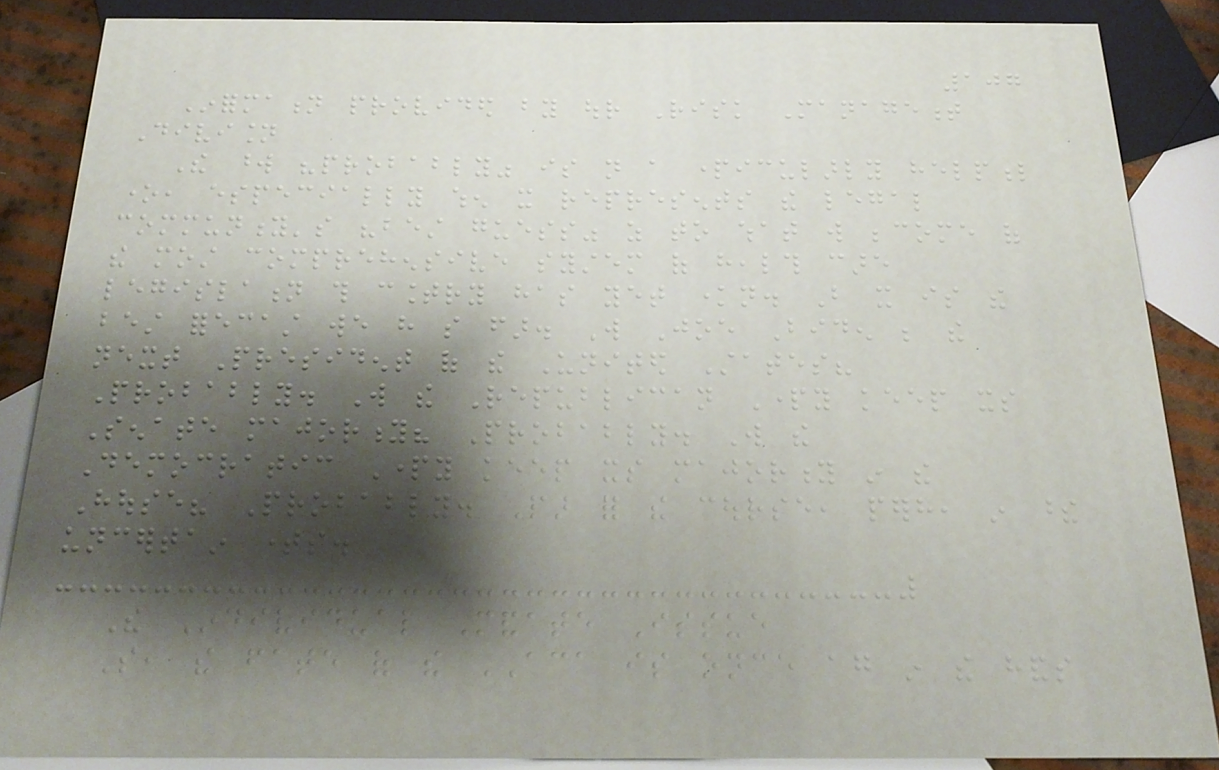107
Information provided by our Risk Management
Division
The word "probably" is not a particularly helpful
one, especially when it represents the legal
community's "best guess" as to what will become of
the most comprehensive system of health care
legislation this country has yet known. But it is the
best forecast we have so far. Will Joe Biden be the
next President of the United States?
Probably. Will the Republican Party keep its
Senate majority? Probably. Will the
Democratic Party keep its majority in the
House? Probably. Par for the course, perhaps, in these
uncertain times.
The Individual Mandate Issue
So, the fate of the ACA is once again in the hands
